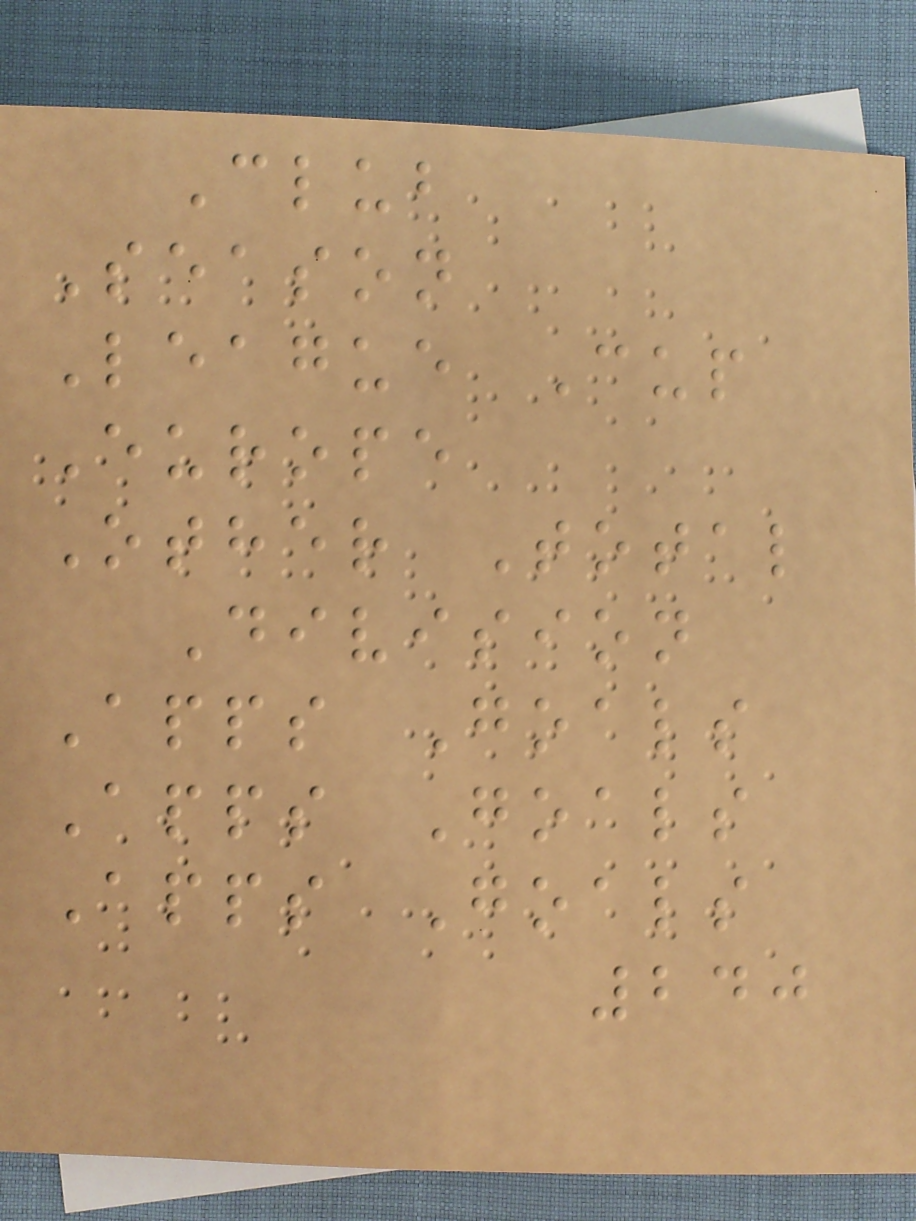Club
Season
League Cup
Europe
Other Total
Division
Apps Goals
Apps Goals
Apps Goals
240
